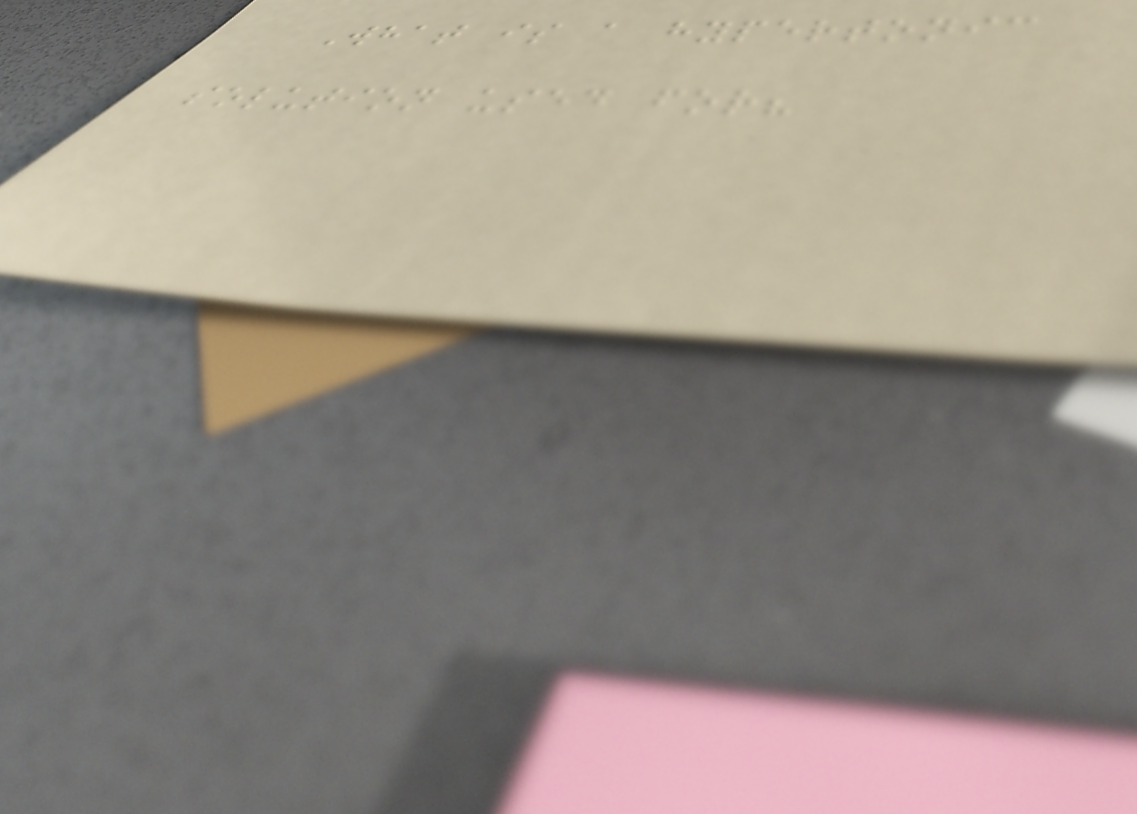What is a hypertonic
solution used for?
